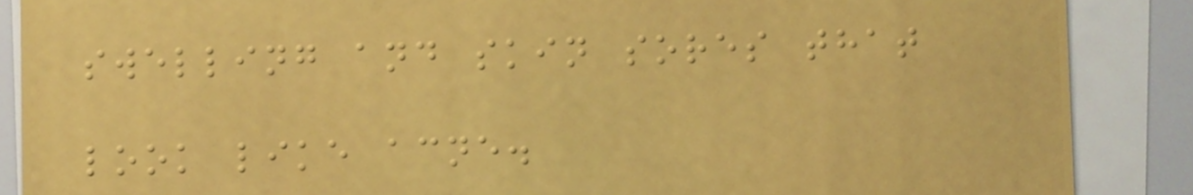swelling and skin sores that
look like acne.
